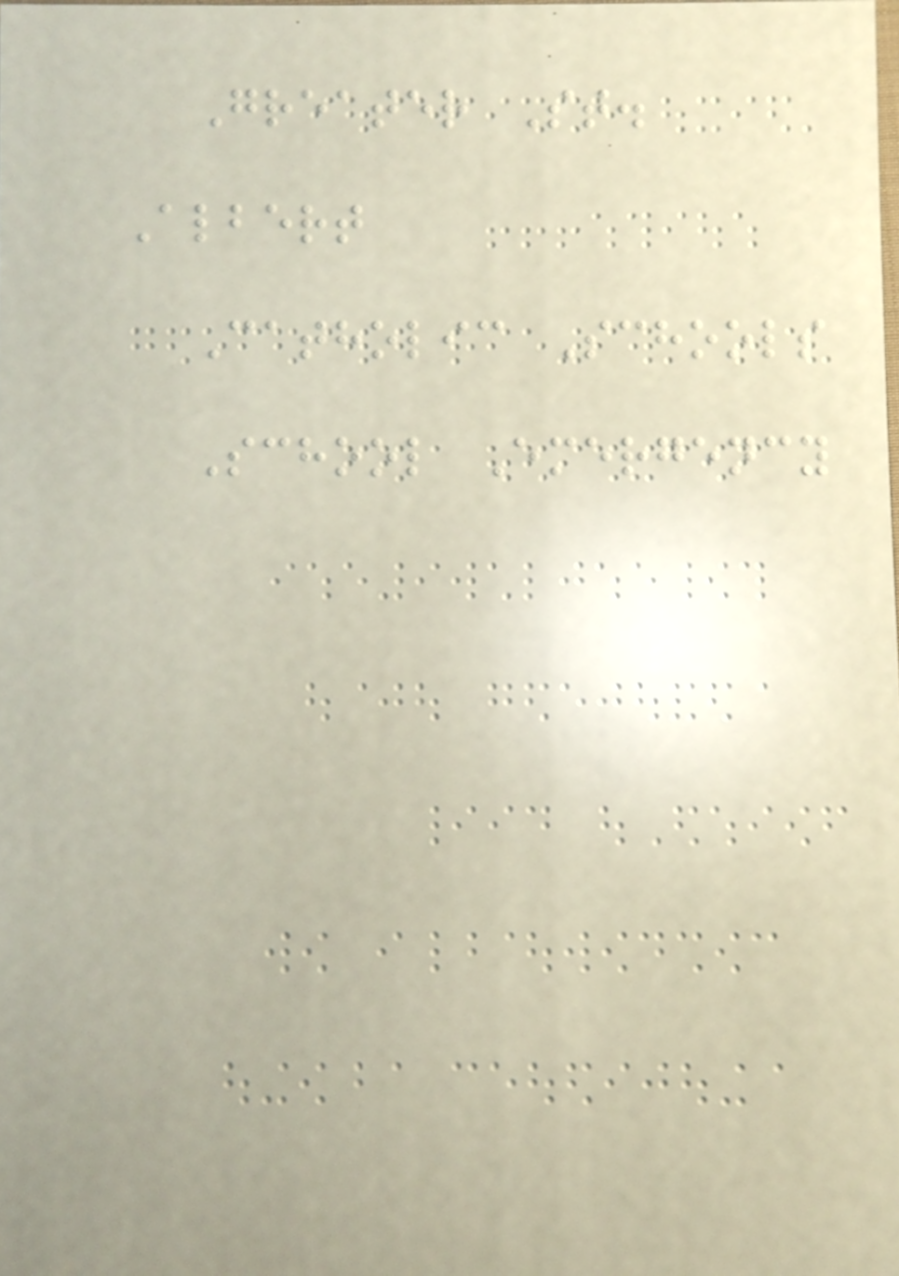Greater St.
Albert
Catholic Schools
School Emergency
